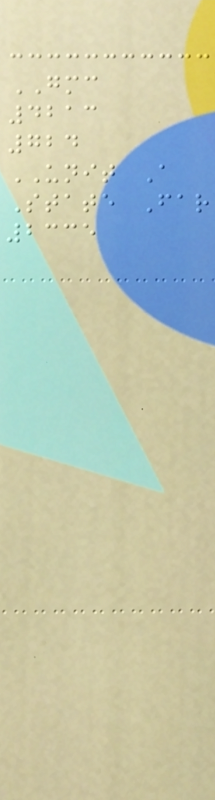GMC
4213
724
UNIT A
State Far
2335
